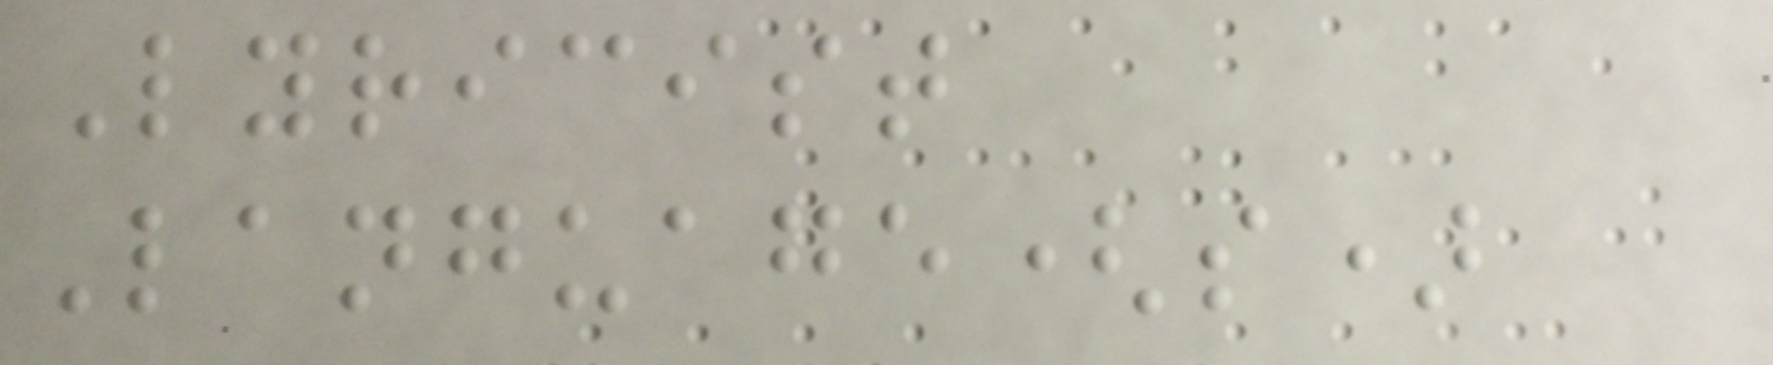Lyricist
Language(s)
